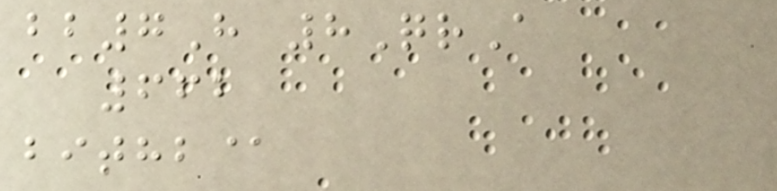bb7H 8QrA
662
bithb@
